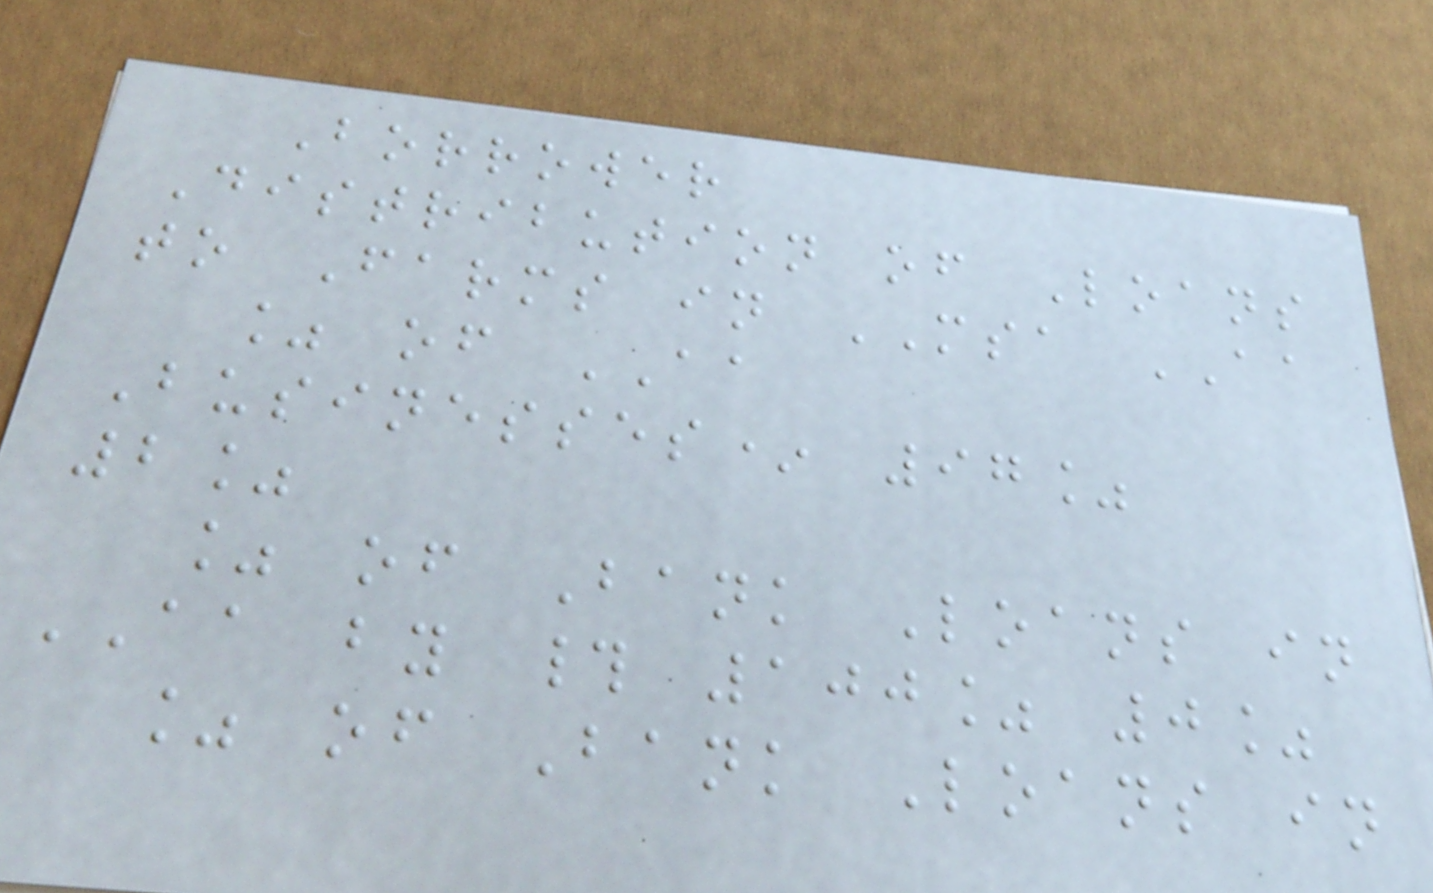Borrower
Distribution of Loans
to Farms in MSA AA
% of AA
Businesses* 97%
2%
% of Bank Loans in
AA by # 100% 0%
% of Bank Loans in
